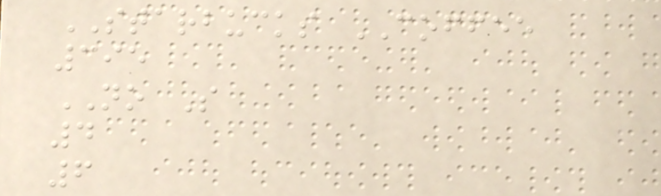STARBUCKS COFFEE
395
NO S
4
6
